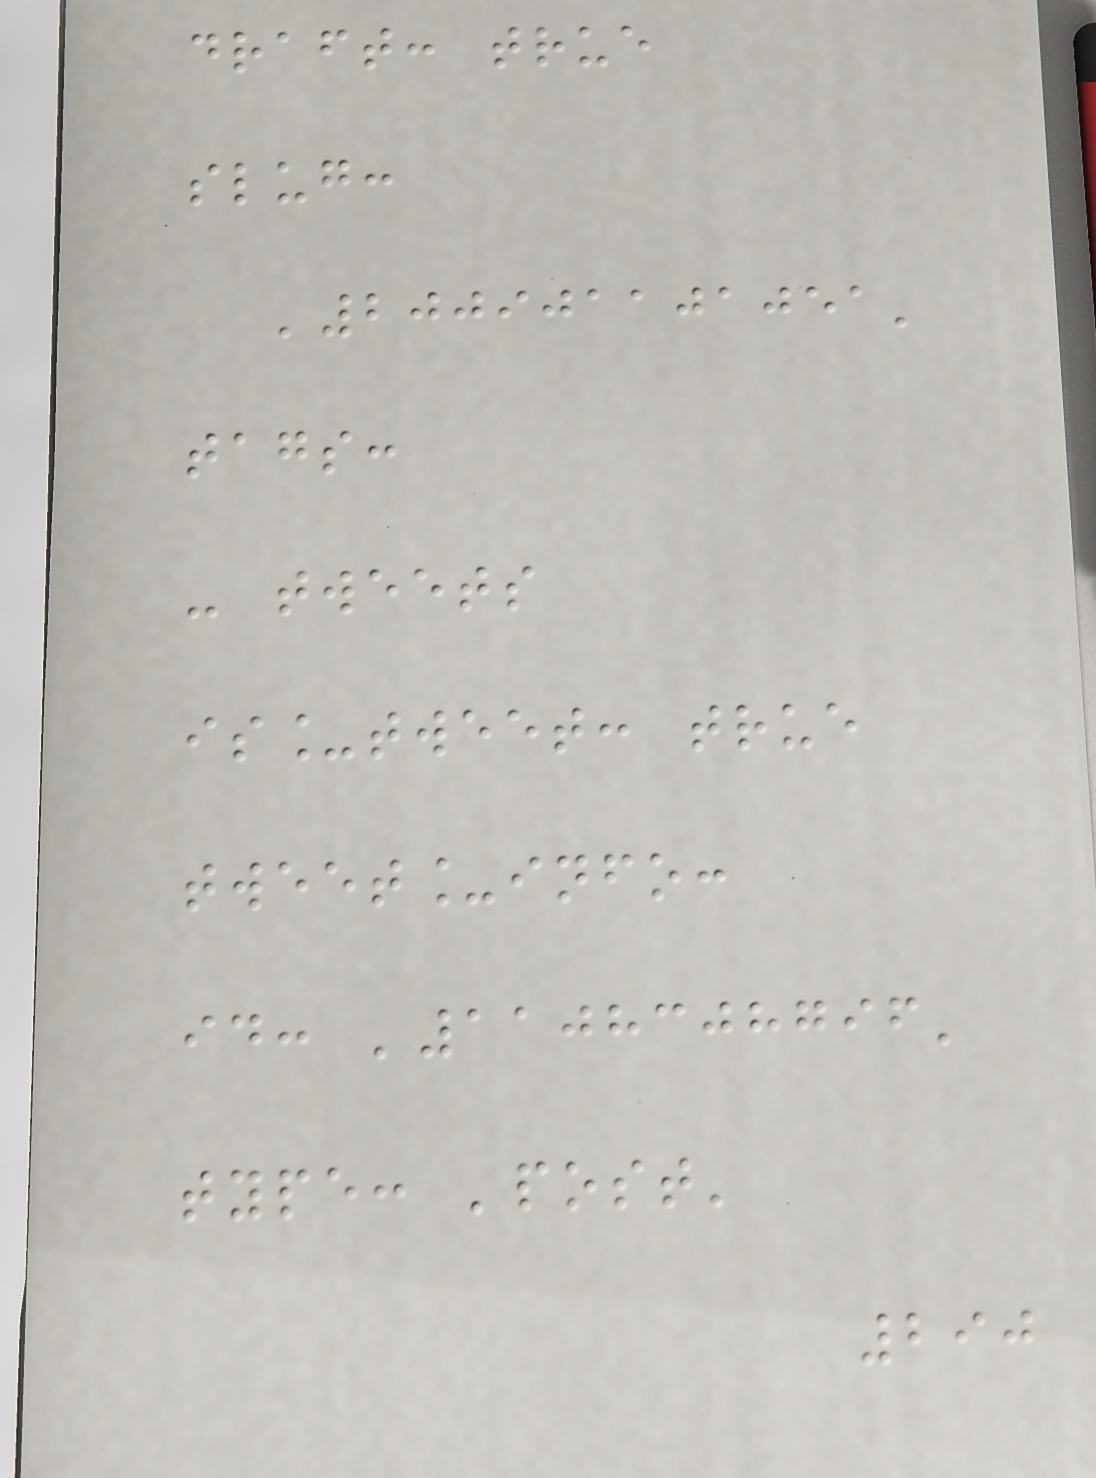draft: true
slug:
'200901101051'
tags:
- tweets
is_tweet: true
tweet_info:
id: '1108308796'
type: 'post'
290
